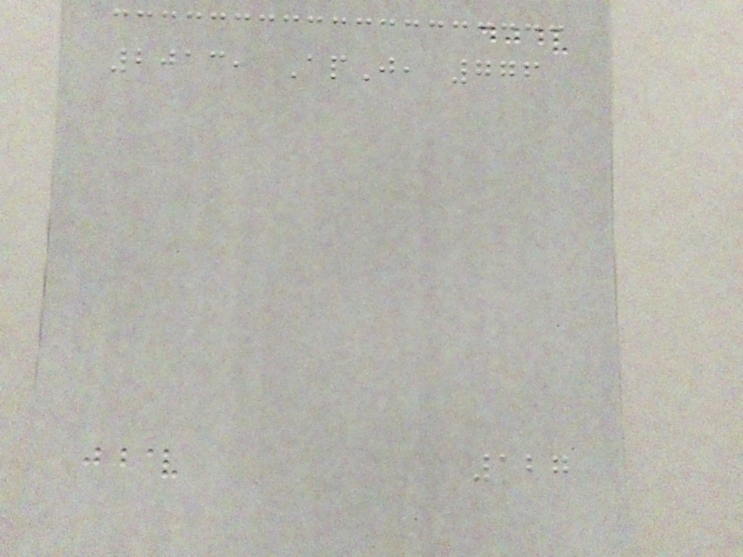2013, ApJ, 776
127
